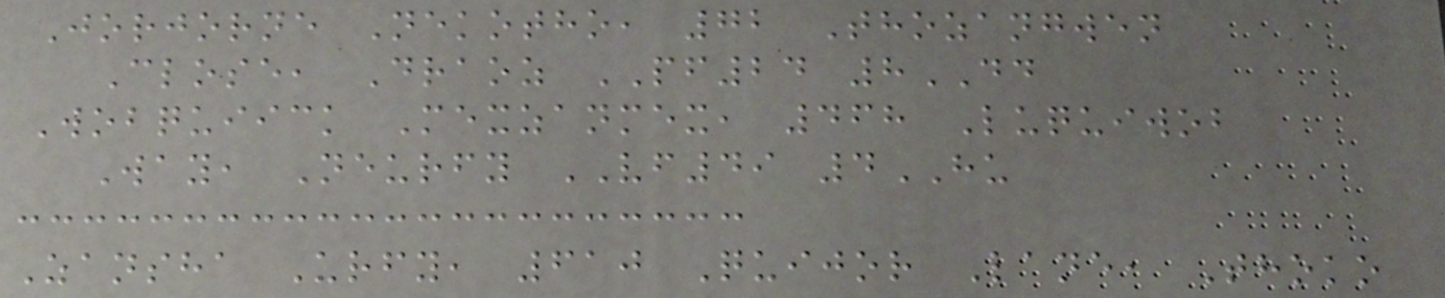Jorjorne Nekotho, 72 Thozangwen
Close, Draoz PF24 8DD
Wobquiick Mexzanmex, 468 Luquiwob
Way, Neurfy VF49 4HU
Zansha Urfy, 610 Quijor Lane, Thoko
